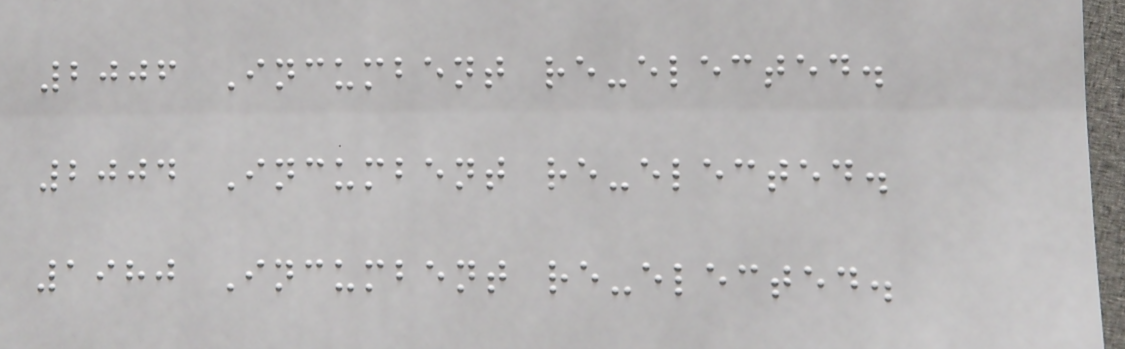2006 Incumbent re-elected.
2004 Incumbent re-elected.
1980 Incumbent re-elected.
